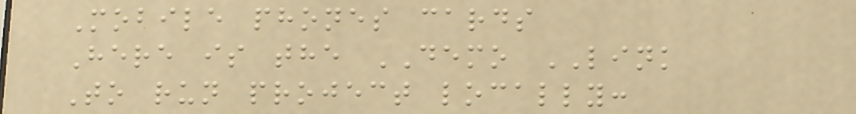Mobile phones cards
Here is the DEMO LINK
To run project locally:
